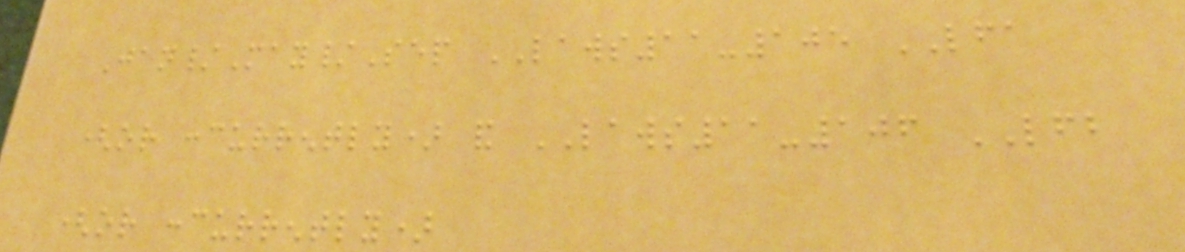Jan/May/Sep LAWS11-105 LFA
(or concurrently) and LAWS11-106 LFB
(or concurrently)
